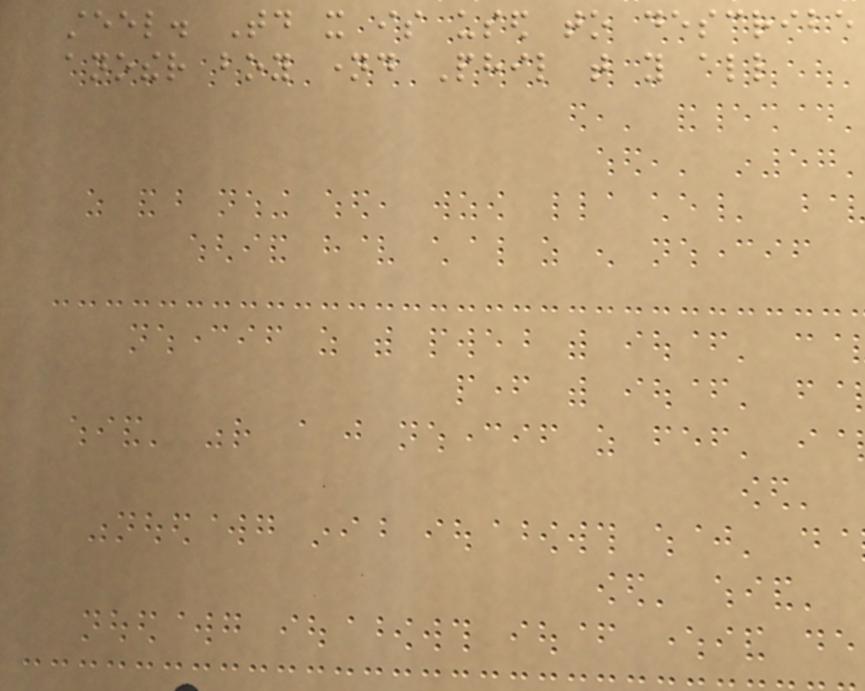steel. Today it is used to describe
another boy named Phil that you all
